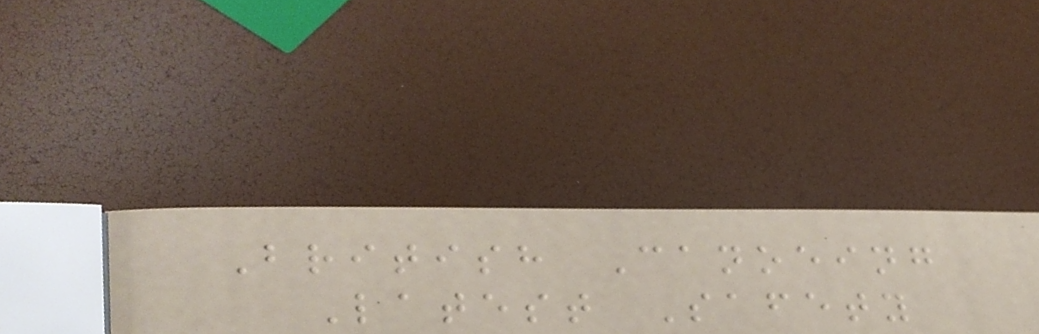British Canoeing
Latest Safety
